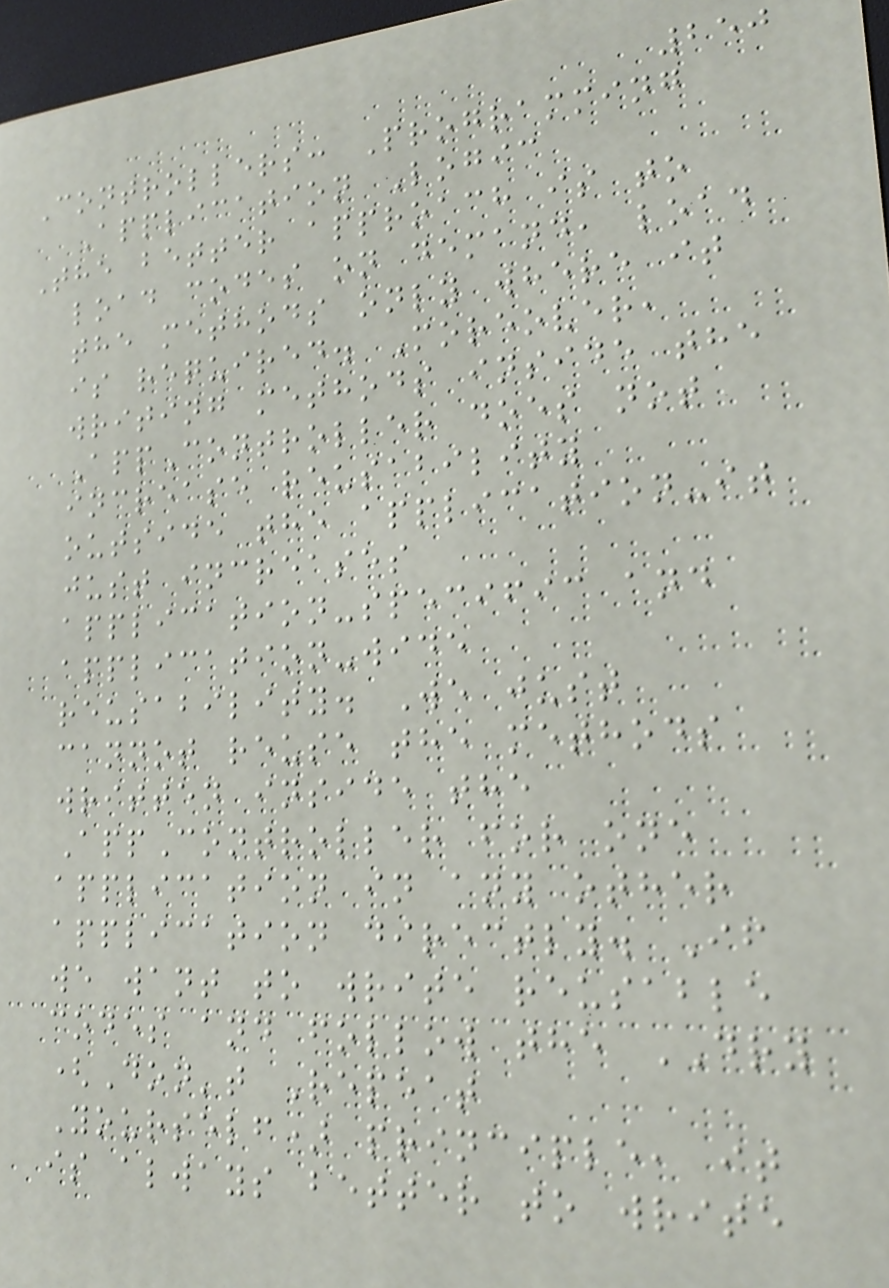250
Controllers: Programming
Application Logic
The better approach is to
load codes on demand, load
the methods only where it
is required. Moreover,
writing methods inside the
AppController does not
increase reusability
outside the application-it
just increases
application-specific and
application-wide
reusability. We just
cannot reuse the methods
written inside the
AppController for one
application in any other
application directly. If
we want to write reusable
codes and follow the DRY
(Don't Repeat
Yourself) principle, it
is always better to write
